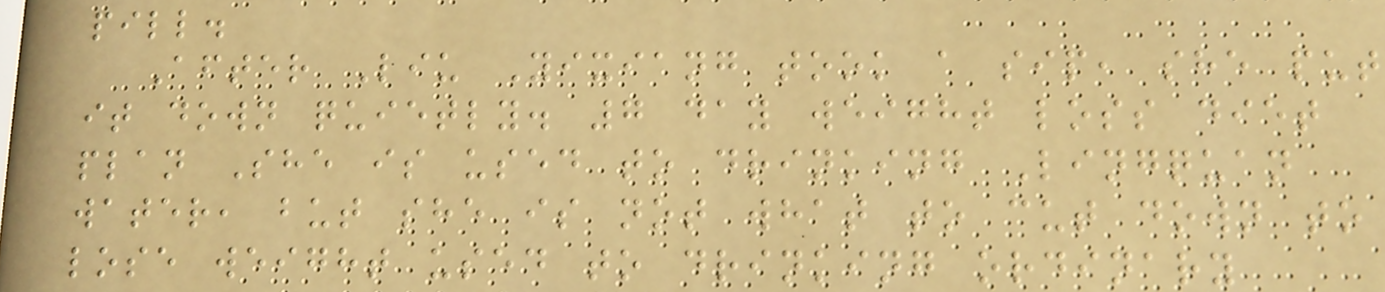pill.
After Liu Yixiang took a sip, she put
it down quietly. 7 day weight loss diet
plan She is used to drinking Lingquan
water, but she is not what to cut down to
lose weight used to drinking ordinary
